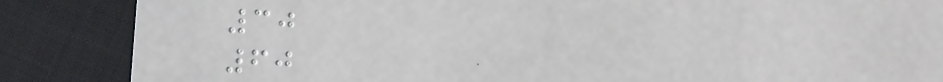30
60
